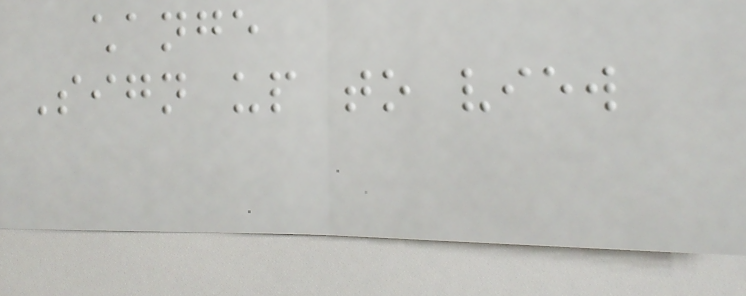change
Sign up to view
